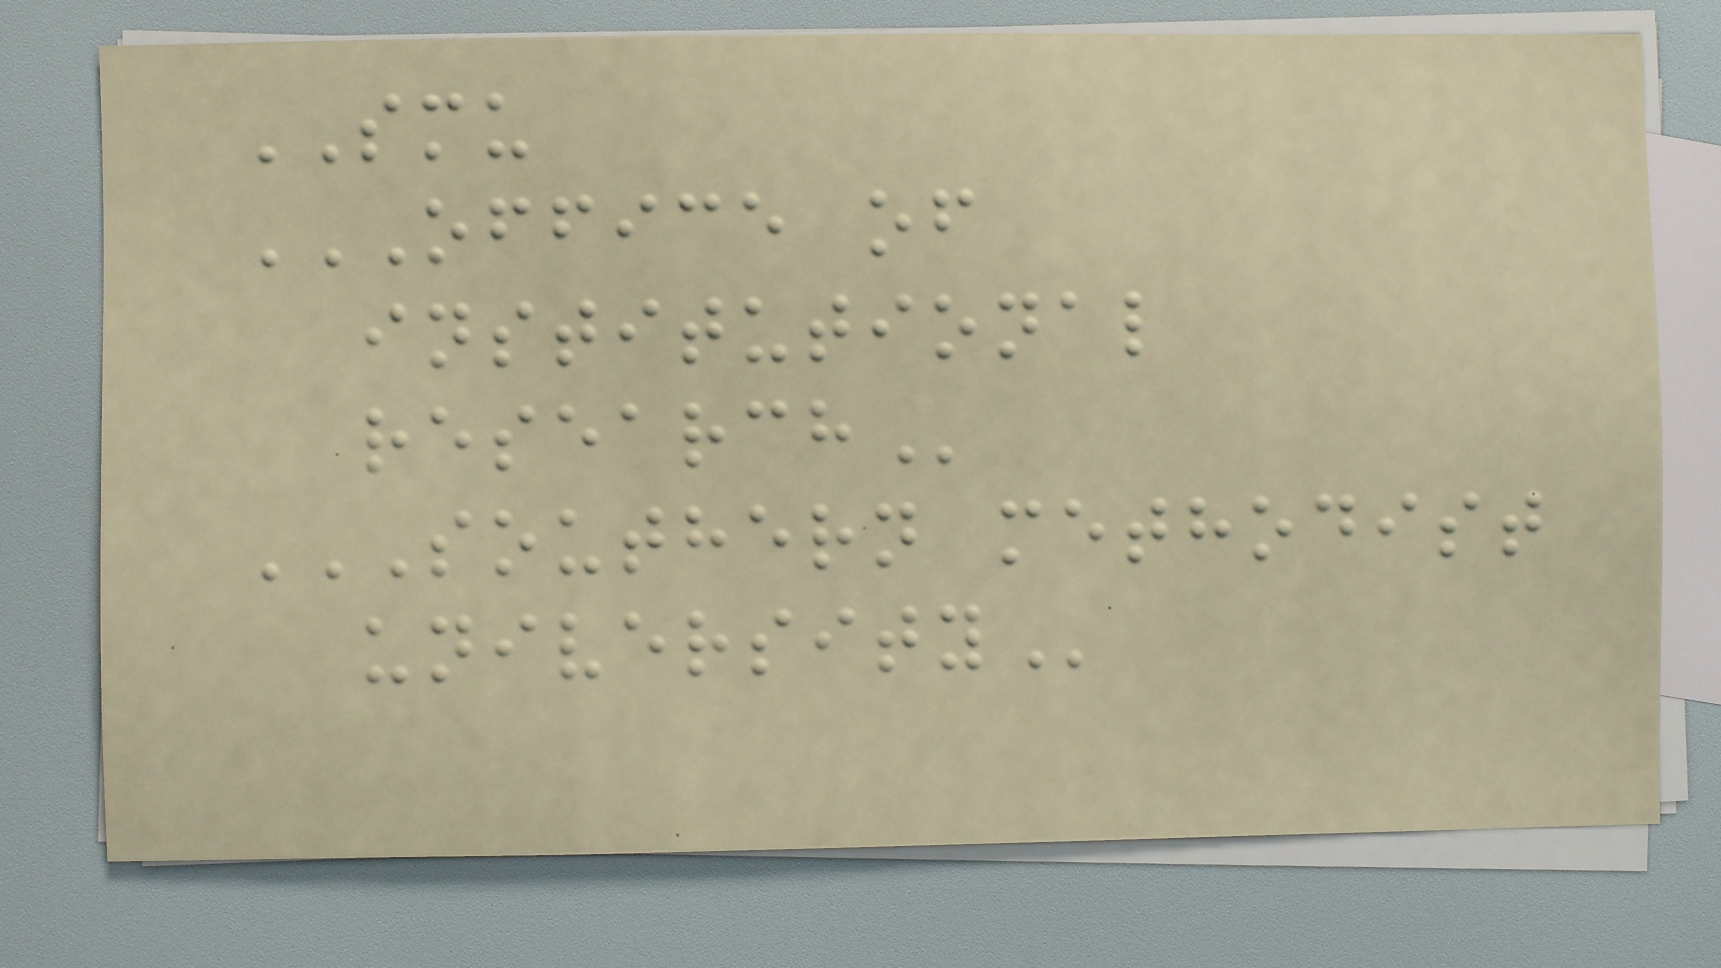SMU
OFFICE OF
INSTITUTIONAL
RESEARCH
SOUTHERN METHODIST
UNIVERSITY
